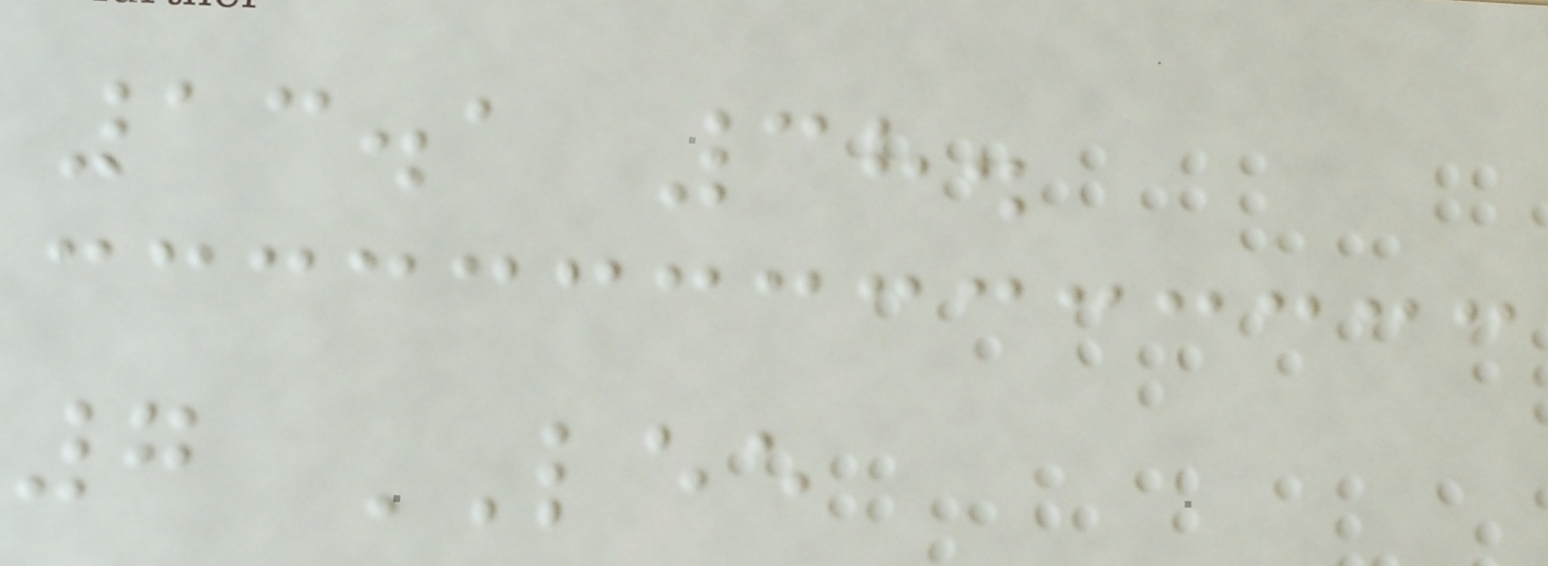13.1 38.
7 LEE
